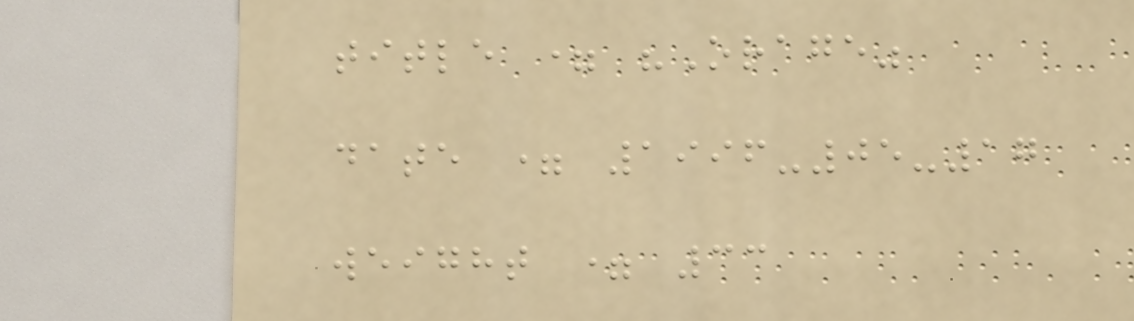title = "Orage"
date = 1996-05-17
weight = 33
